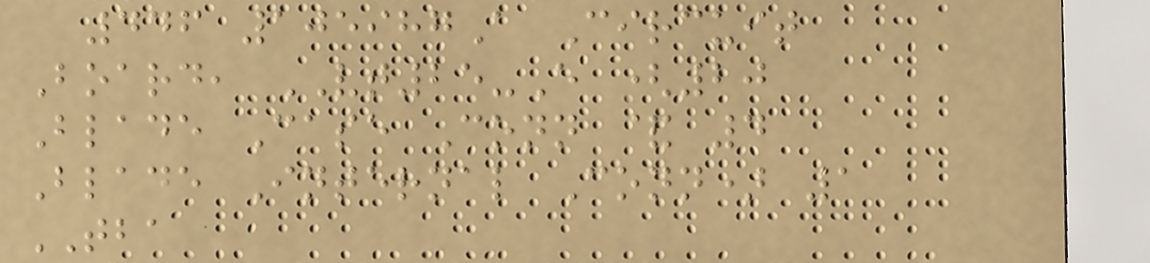446 105987A Circuit
Board, VT25-E (20
Blade Case Conn & 4
Blade Internal Conn) 1
TBA
